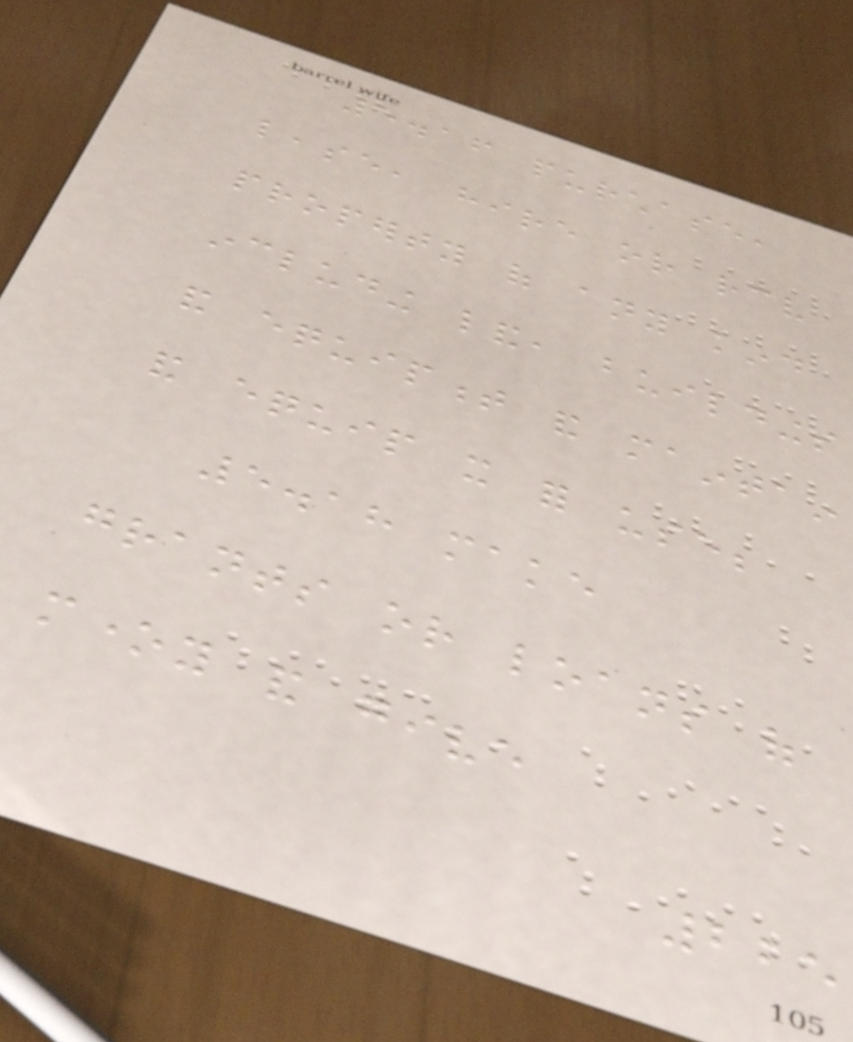5.16 purchase,
lease, hire or receive
property of any kind
including land, buildings
and equipment and maintain
and equip it for use;
5.18 make
grants or loans of
money and give
225
